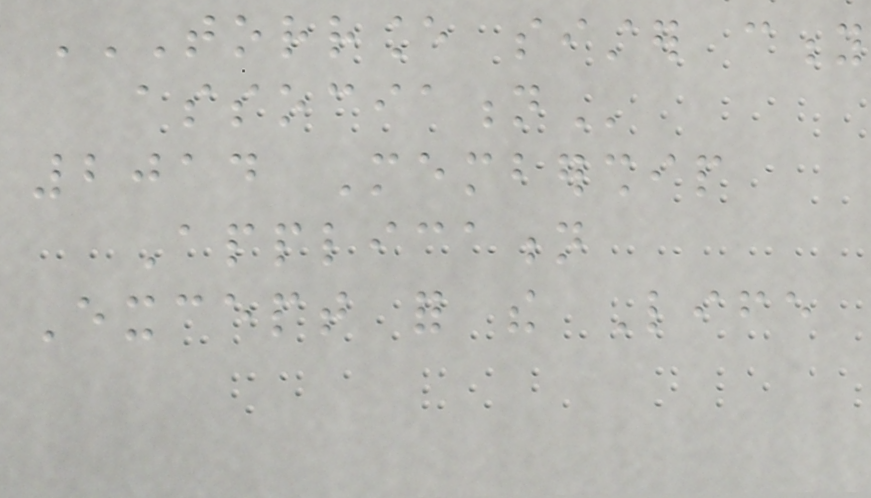TORRANCE SISTER CITY
ASSOCIATION
2014 Membership
Application
Except for the Life
